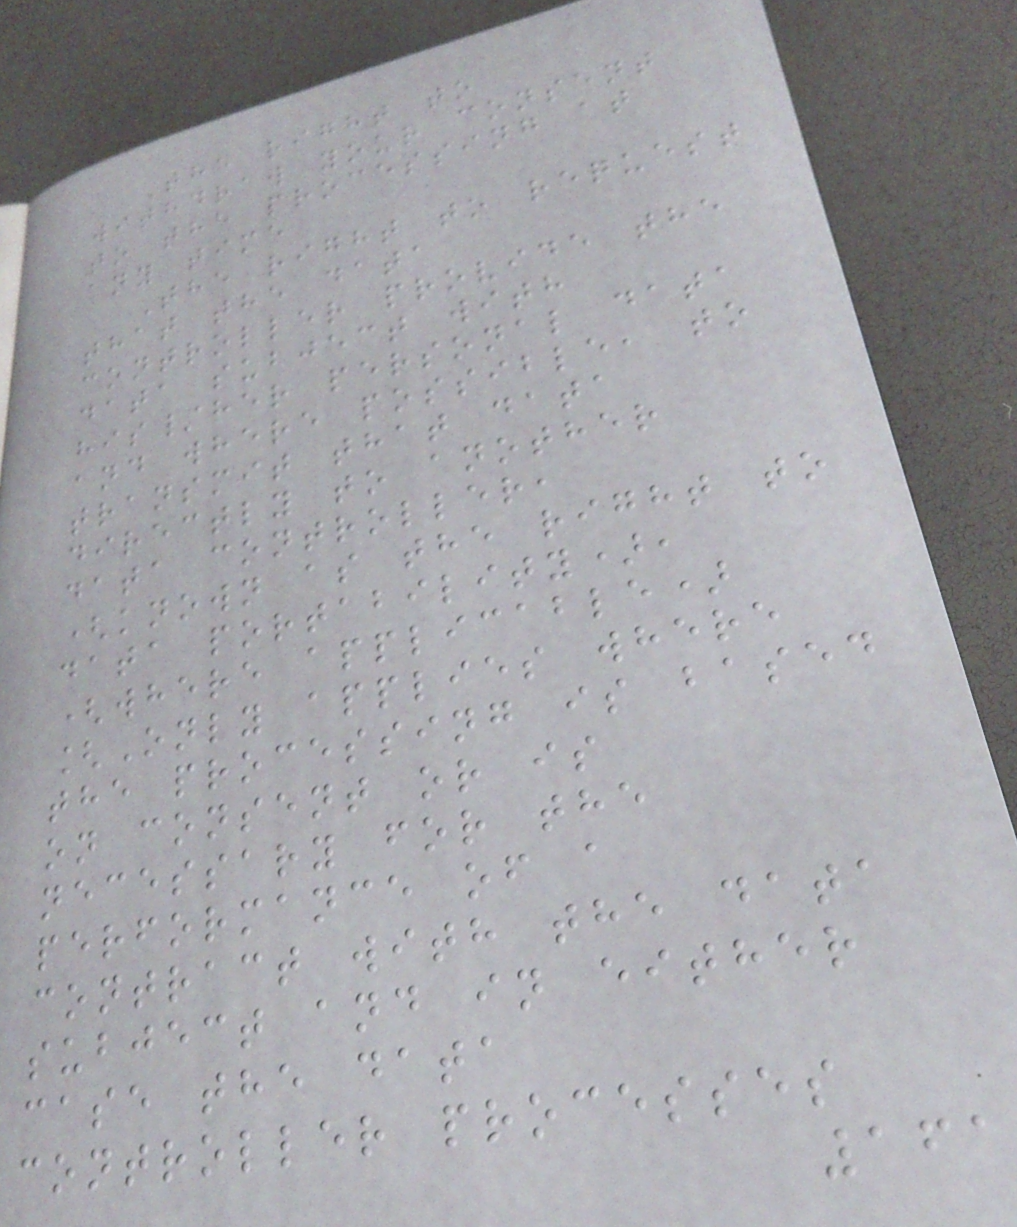The right to
withdraw your consent
to the processing at
any time
The right to request
that the data
controller provide the
data subject with
his/her personal data
and where possible, to
transmit that data
directly to another
data controller,
(known as the right to
data portability),
(where applicable)
[Only applies where
the processing is based
on consent or is
necessary for the
performance of a
contract with the data
subject and in either
case the data
controller processes
161
